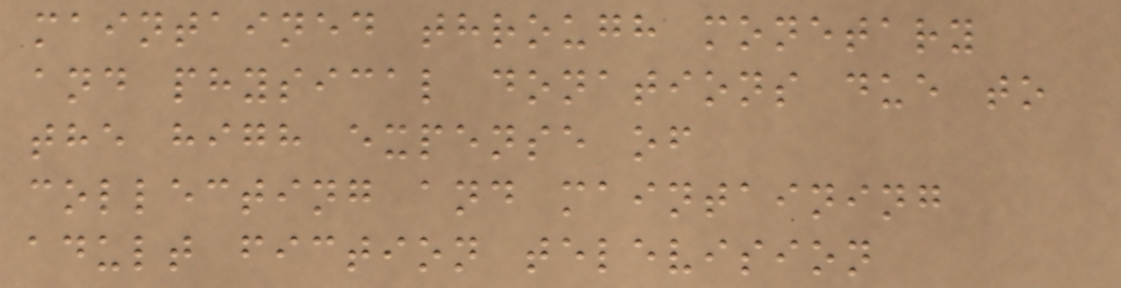maintained through monetary
and physical donations due to
the high expense of
collecting and maintaining
adult fiction television
